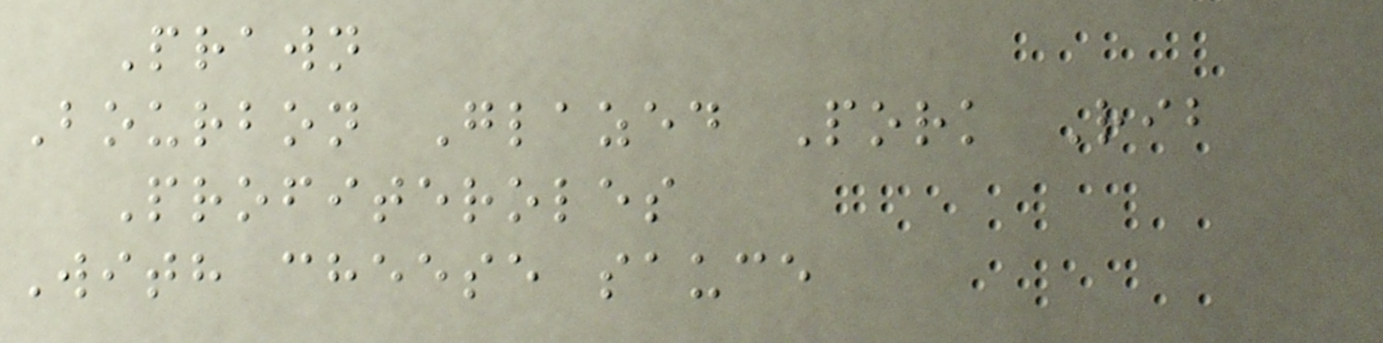Prawn
Bourbon Glazed Pork Rib
Profiteroles
With cheese sauce
